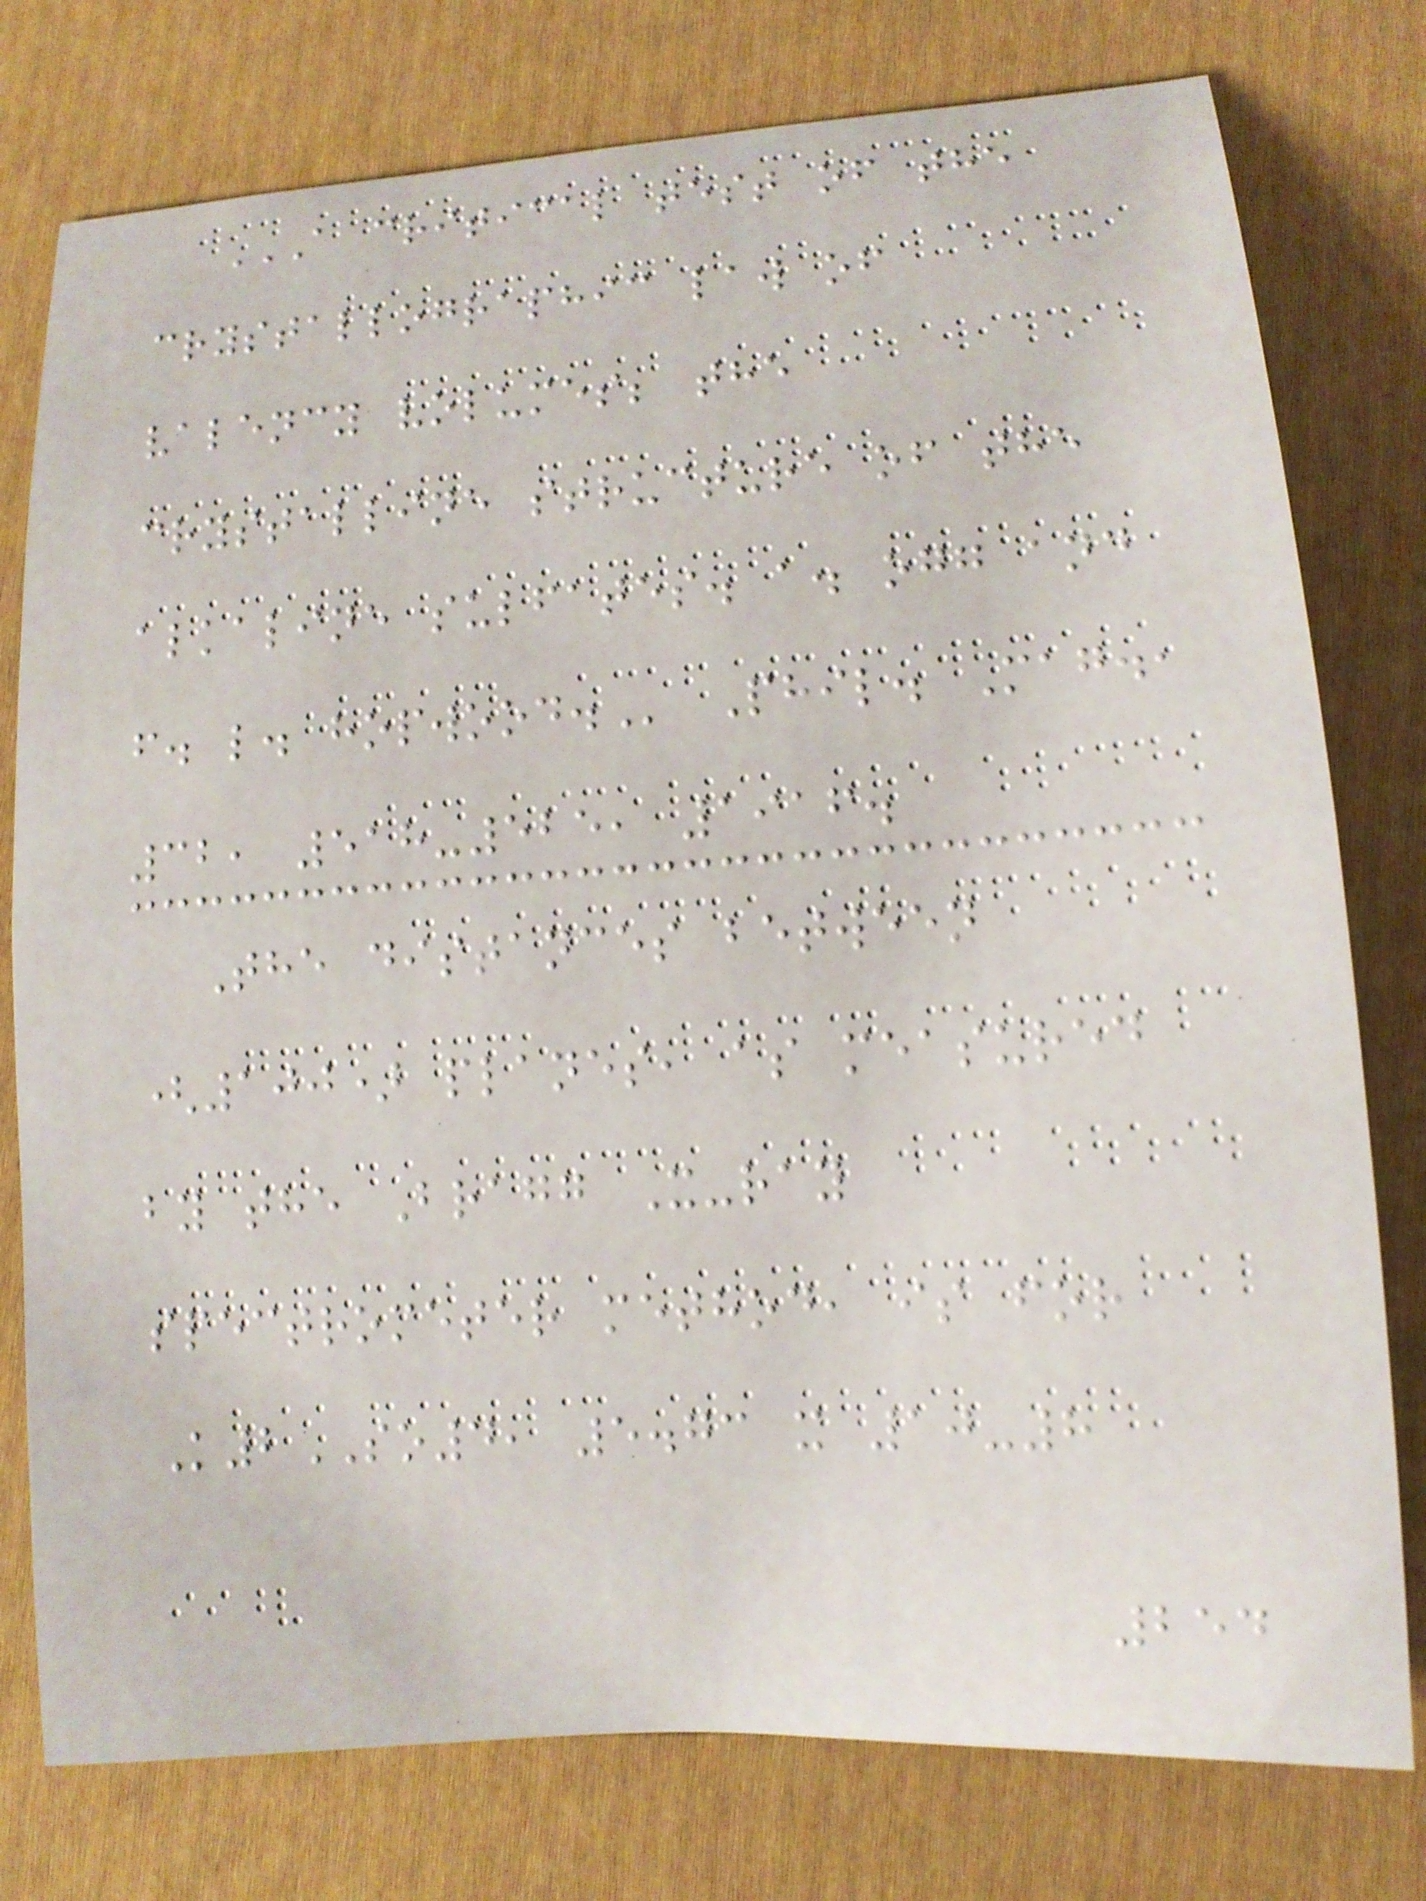A CRITICAL TEST OF THE
CRYSTALLOGRAPHIC LAW OF
VALENCY VOLUMES; THE
CRYSTALLINE STRUCTURE OF THE
ALKALINE SULFATES. A. OGG AND
F. L. HOPWOOD. Phil. Mag.,
32, 518-525, 1916.
The distances between
(100) planes, as measured
by the Bragg X-ray
spectrometer method, is for
K2SO4, 5.73 x 10-8
254
